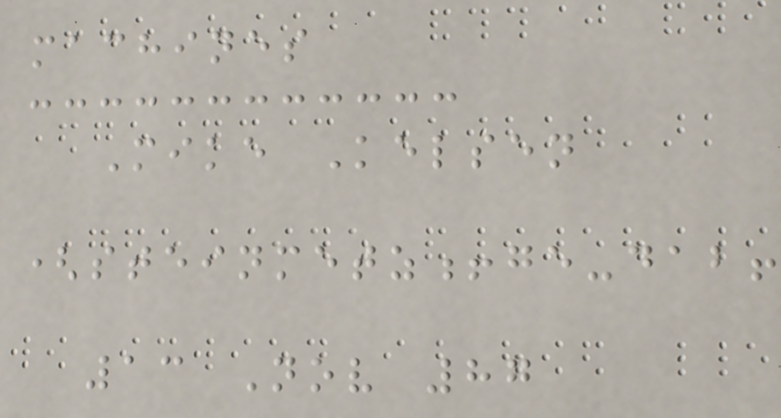machines
Mike Kelsen
(steinmetz!ge-dab!
13 Nov 87
